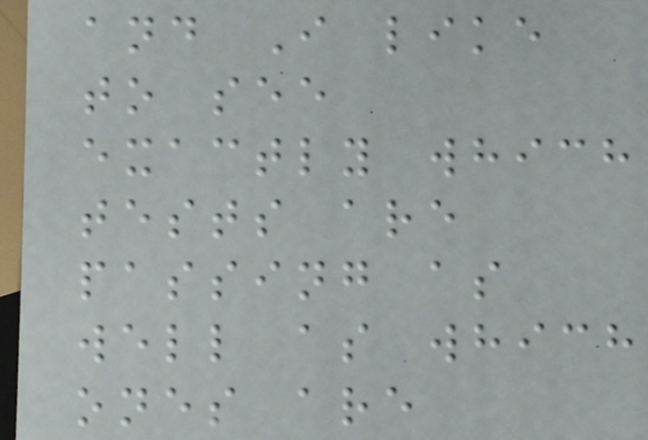and I like
to see
exactly which
tests are
passing as
well as which
ones are
